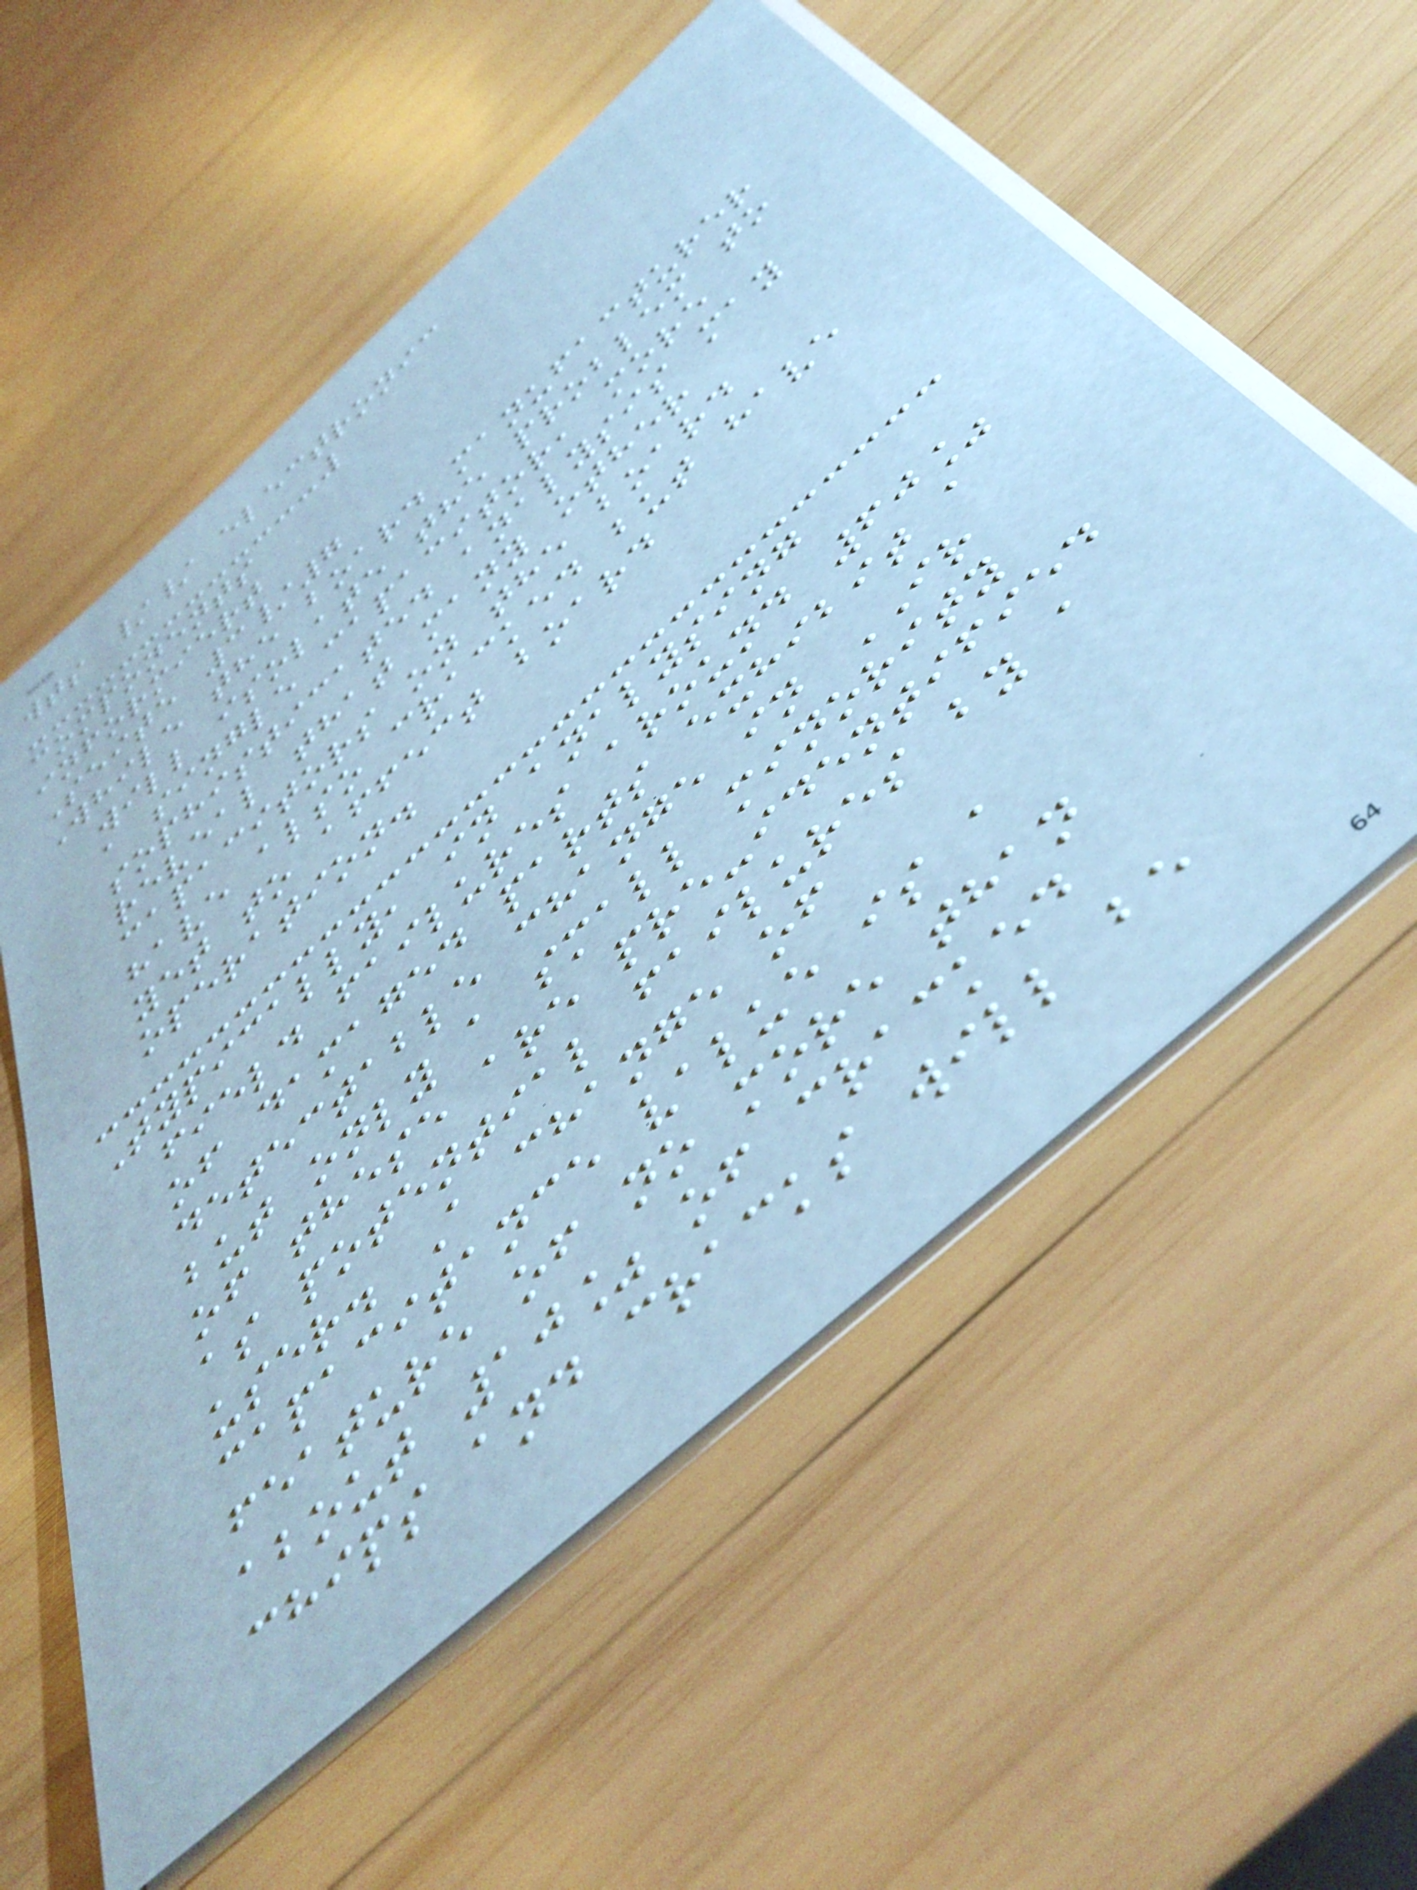wts // electronic
components
informiert
Seite 3/7
While the board manufacturer
will isolate the problem to
a single capacitor, more
sophisticated analysis may
reveal that many other
capacitors on the board
have also cracked but have
yet to affect board
operation.
Typically, in analysing
field failures around 60%
of damaged parts exhibit a
detectable change in IR
but only a small minority
of these are pre-identified
as potential failures by a
user. A change of
capacitance value is a
feature of no more than
about 10% of cracked
chips and cracks will be
